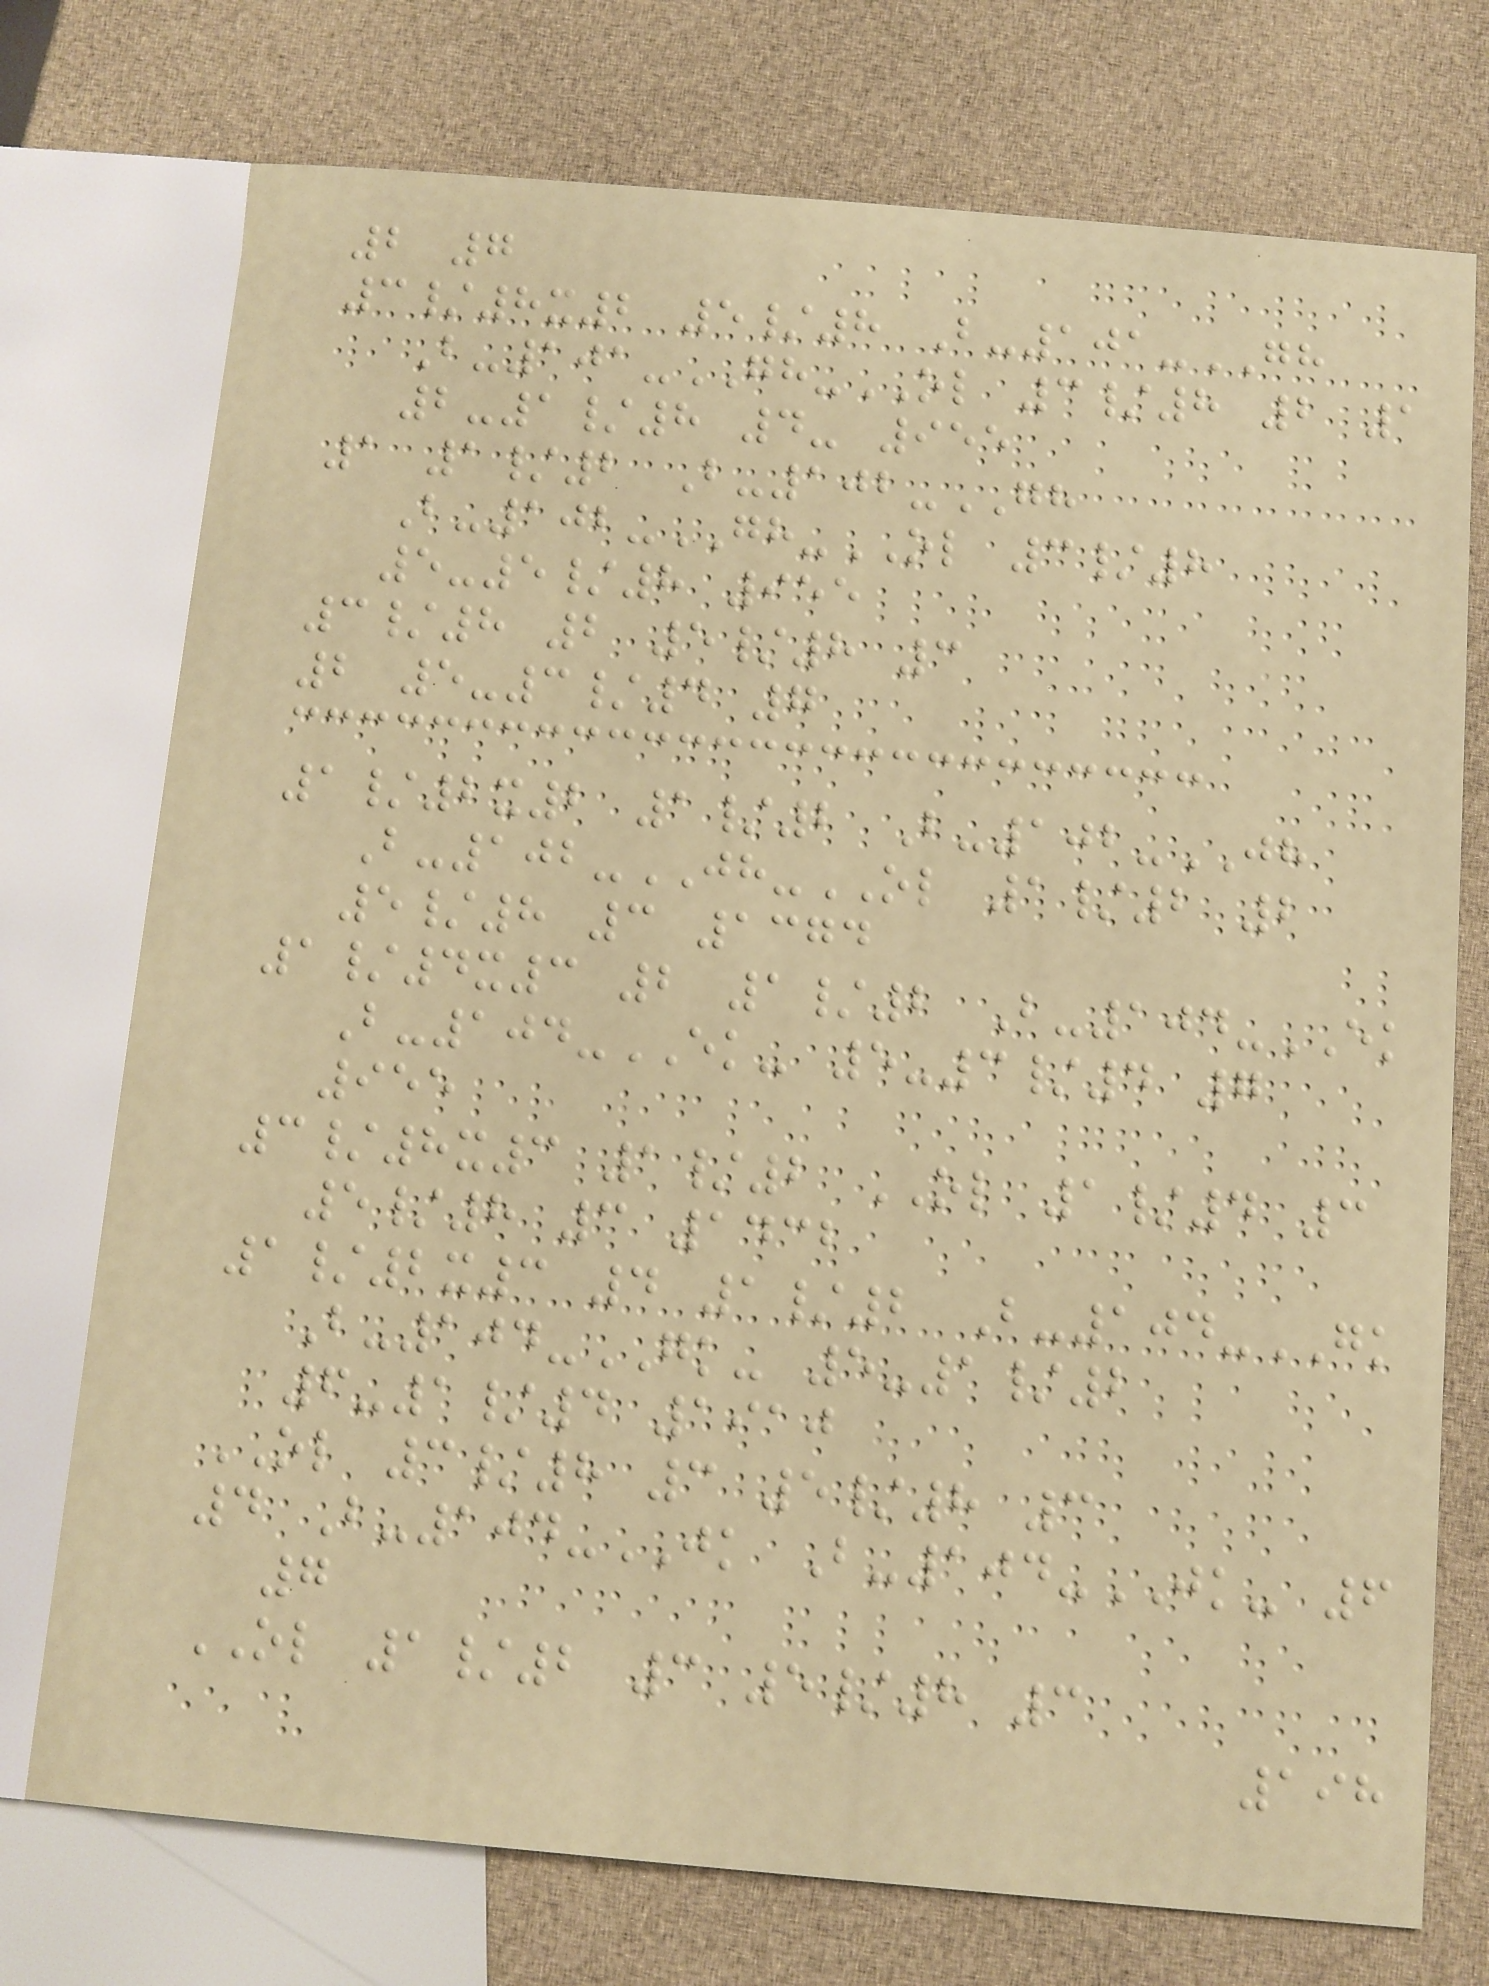2 7
3/8x2 5/8 B-101-GH
B-101-GH-OL 3/8 2 1
2-1/8 4- 955
1 1/2 B-102-GH
B-102-GH-OL 3/8
5-5/8 955
3/8 2 5/8 3
2 5-3/4 7
1/2x2 1/2 B-102-JH
B-102-JH-OL 1/2 2
5/8 3 1374
1/4x3 2 1/2 B-104-EK
B-104-EK- 5-3/4 7
955
3/8x3 1/2 OL 1/4 3
5/8 3 1432
1/2x3 4 1/2 B-104-GK
B-104-GK- 5-1/2
6-1/4 1910
OL 3/8 3 5/8 3
4 B-104-JK B-104-JK- 6
7
OL 1/2 3 5/8 3
198
